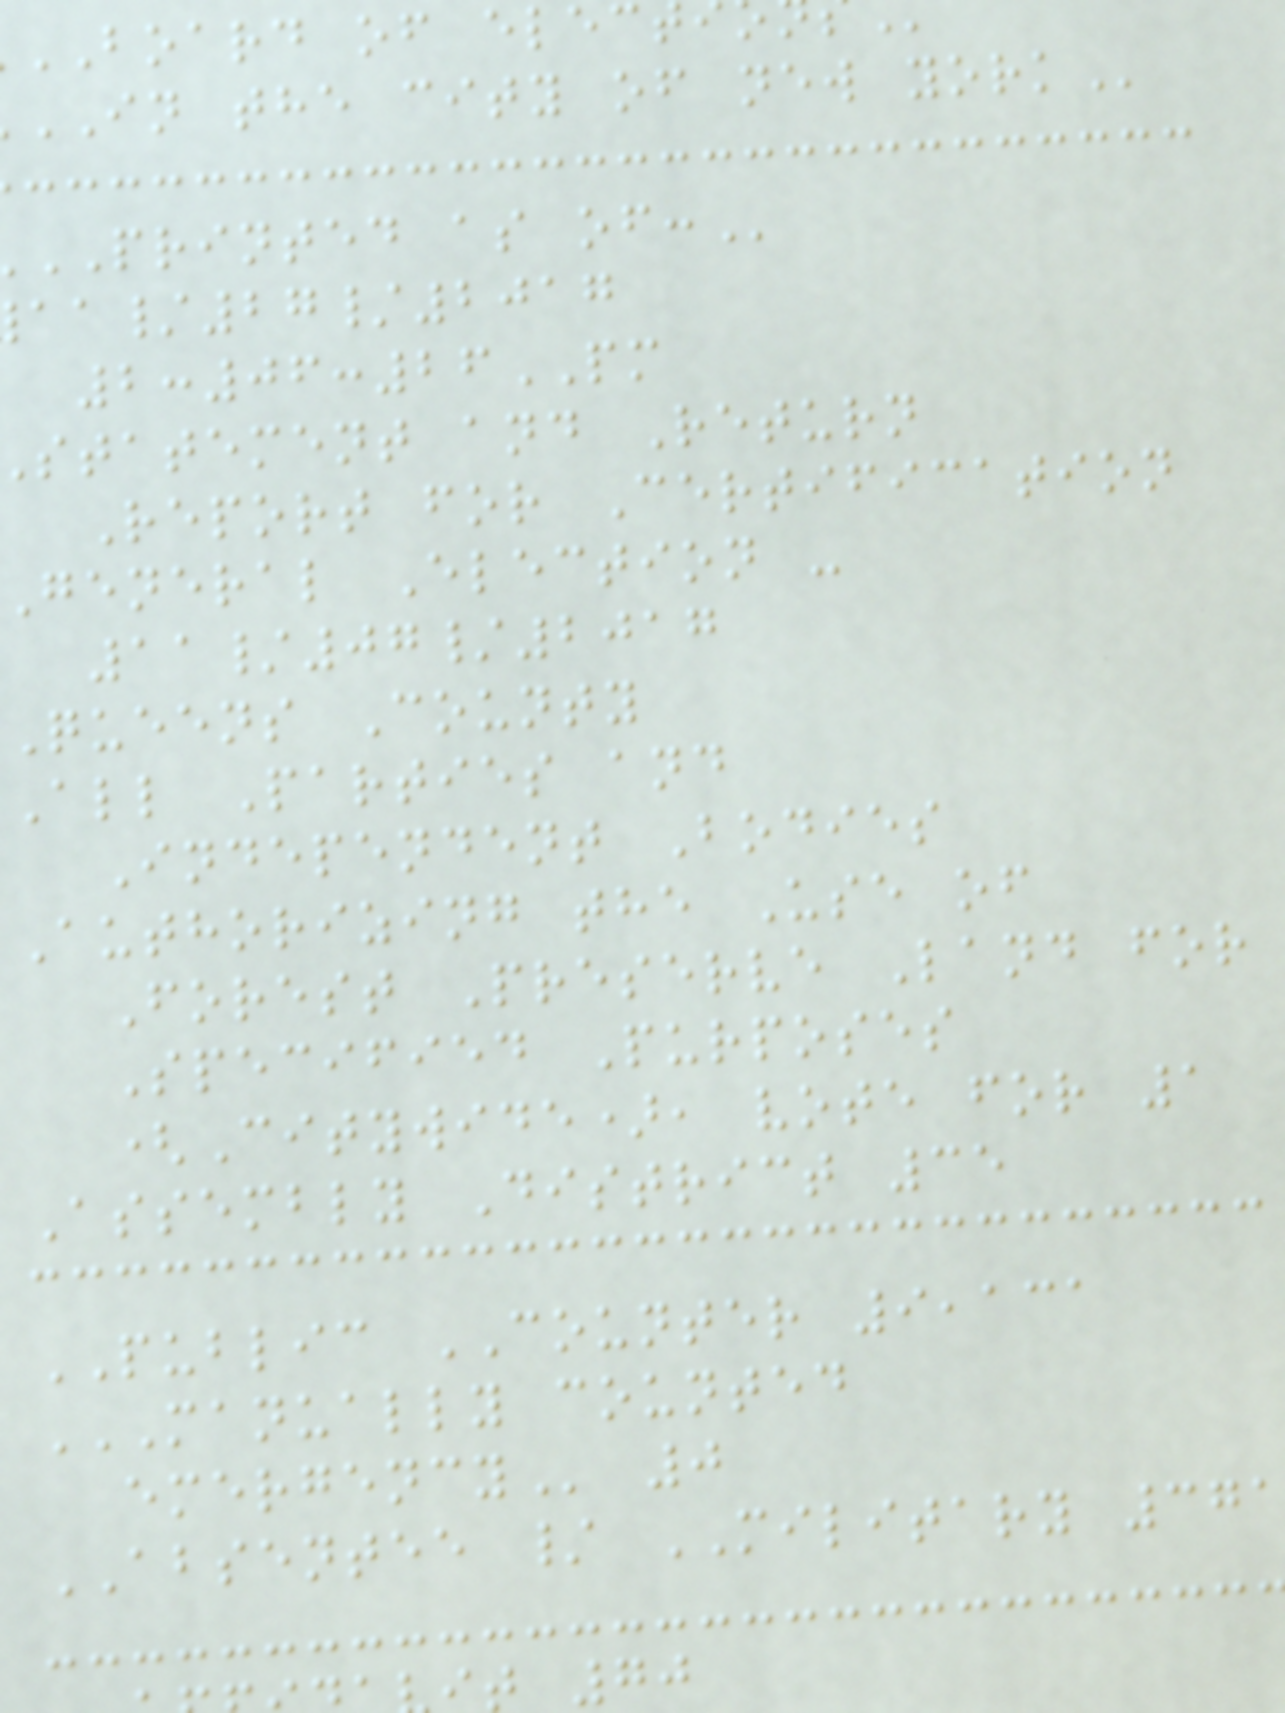BOARD of
IN the city of new
PRINTED as
/27/2017
2:06:26PM
statement and Return
Report for Certification
general Election -
11/07/2017
Queens County
All Parties and
Independent Bodies
Authorizing the Use of
Forest Preserve Land for
Specified Purposes
(Citywide), vote for 1
Assembly District 35
PUBLIC COUNTER 9,131
MANUALLY COUNTED
ABSENTEE / MILITARY 371
t 70
